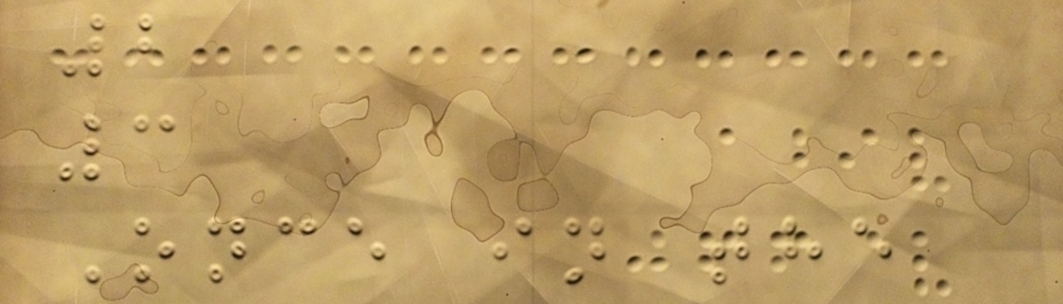2
3
Once in the
